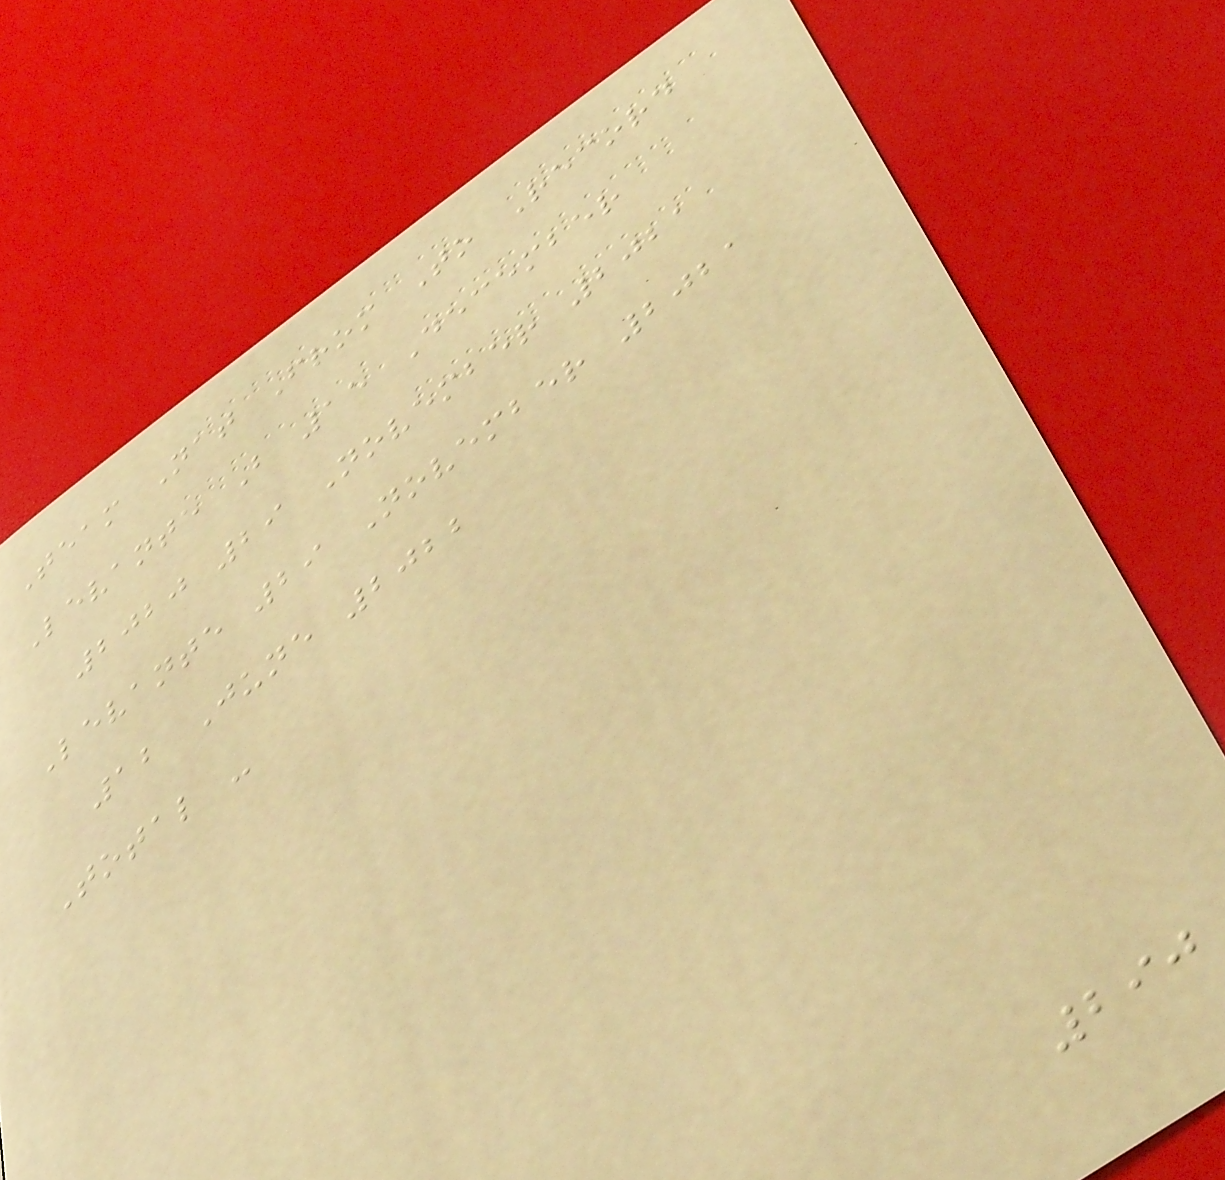Team Nat From To Record
Levante B 15 December
2020 29 November 2021
Levante 29 November 2021
12 June 2022
Total -
290
